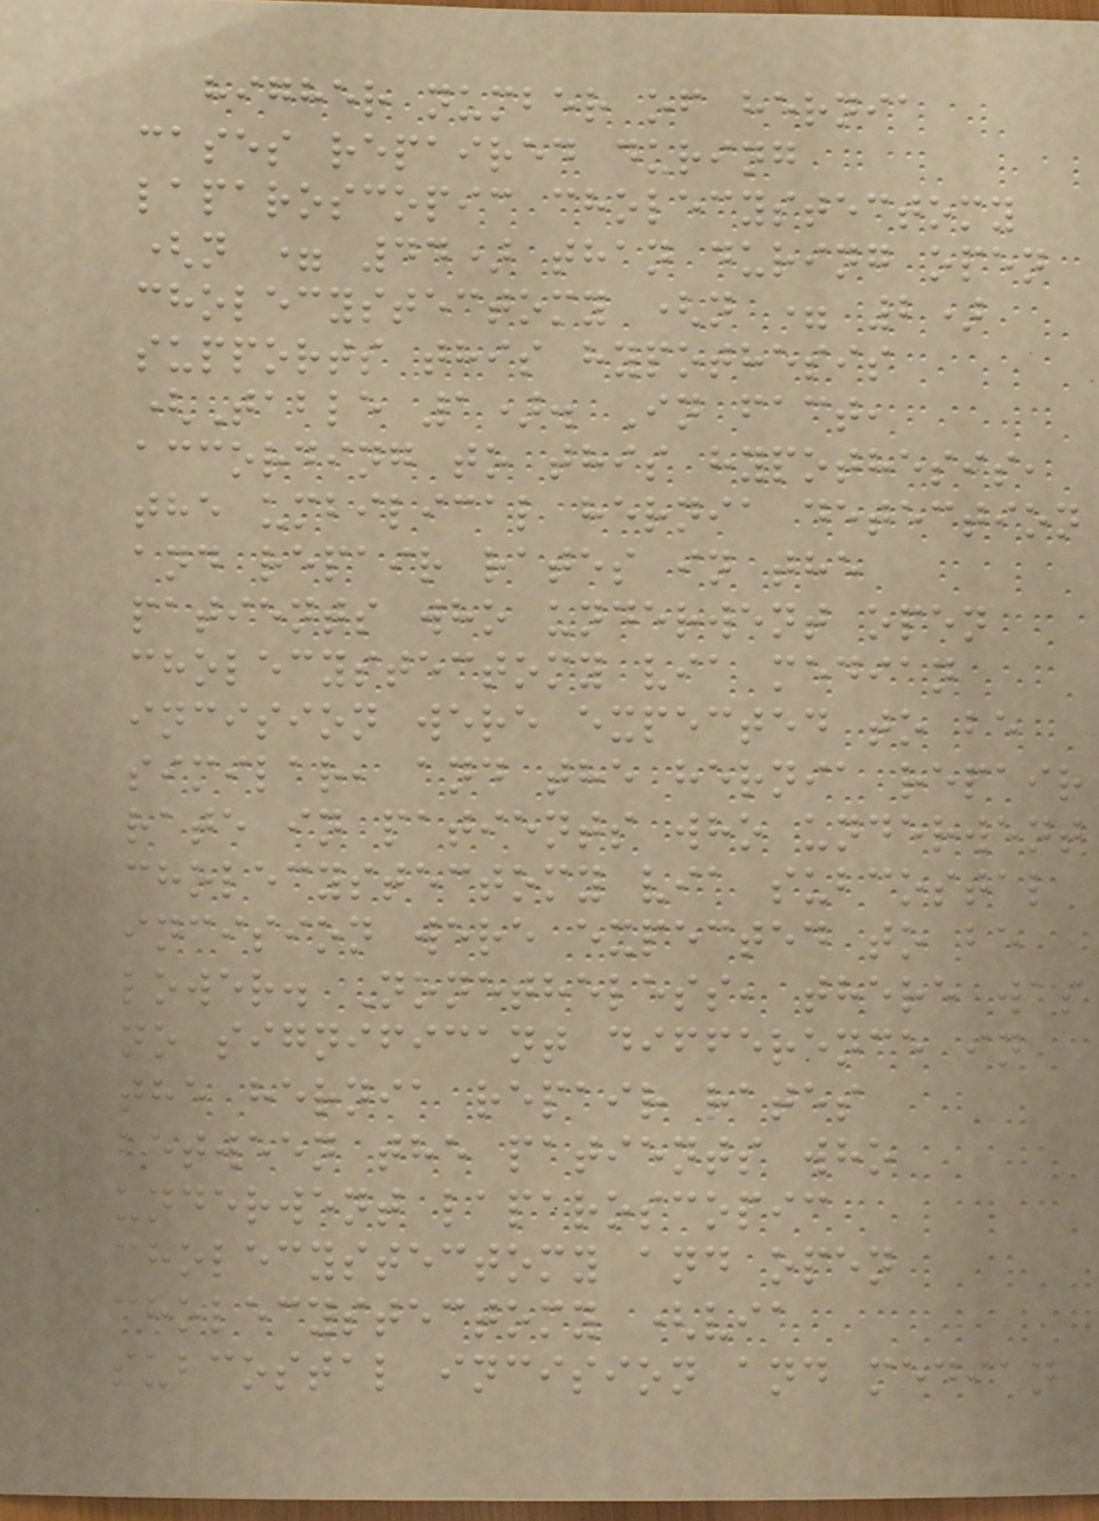higher number of hernia
cases repaired during
laparoscopic cholecystectomy
(n = 44) than during open
cholecystectomy (n = 2)
supports this hypothesis
(Table 1). In fact,
according to this hypothesis,
the umbilical hernia detection
and repair rates in the
patients who underwent open
cholecystectomy via median
incision were expected to be
similar, and the hernia repair
rate in patients who underwent
cholecystectomy via subcostal
incision were expected to be
lower. Nonetheless, there was
no significant difference in
the hernia repair rates
between the patients who
underwent laparoscopic
cholecystectomy and open
cholecystectomy (via
subcostal incision and median
